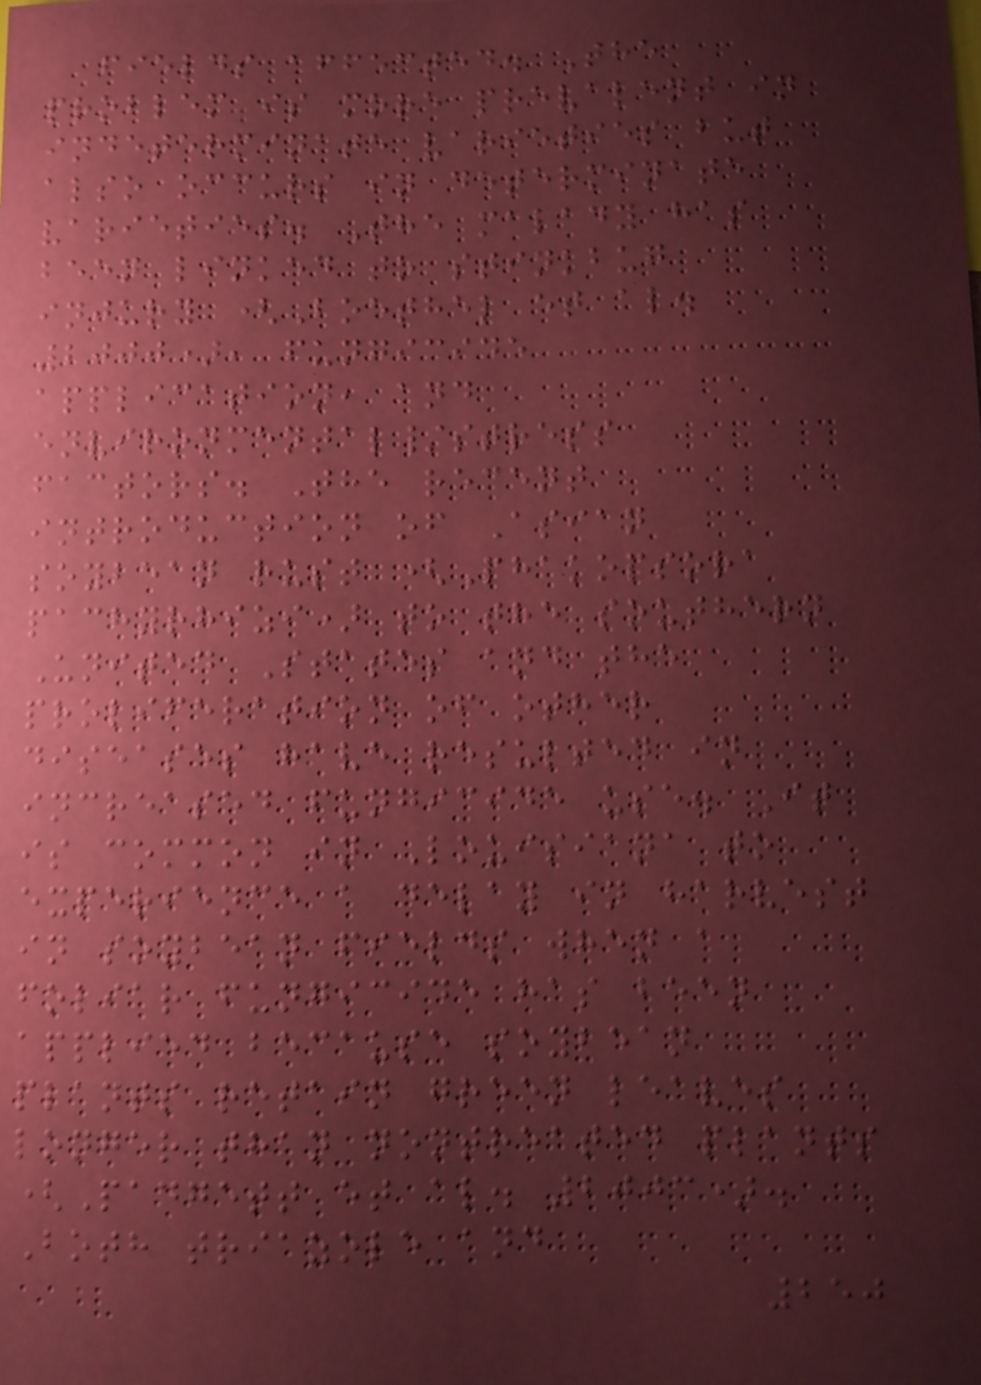fields affected. The
problem is more prevalent in
indeterminate varieties but
also occurs in determinate
varieties. The malady has
been linked to stinkbug
injury (Boethel et al.
2000), fungicide
application, and
environmental/stress
factors. The recent
introduction of Asian
soybean rust (Phakopsora
pachyrhizi) to the southern
United States and the
proliferation of other
diseases have resulted in
increased fungicide use. It
is common in Louisiana to
experience a delay in harvest
in soybean fields when a
foliar fungicide has been
applied because soybean
plants retain green leaves
longer than nontreated plants
(Padgett et al. 2003).
Both triazole and
250
